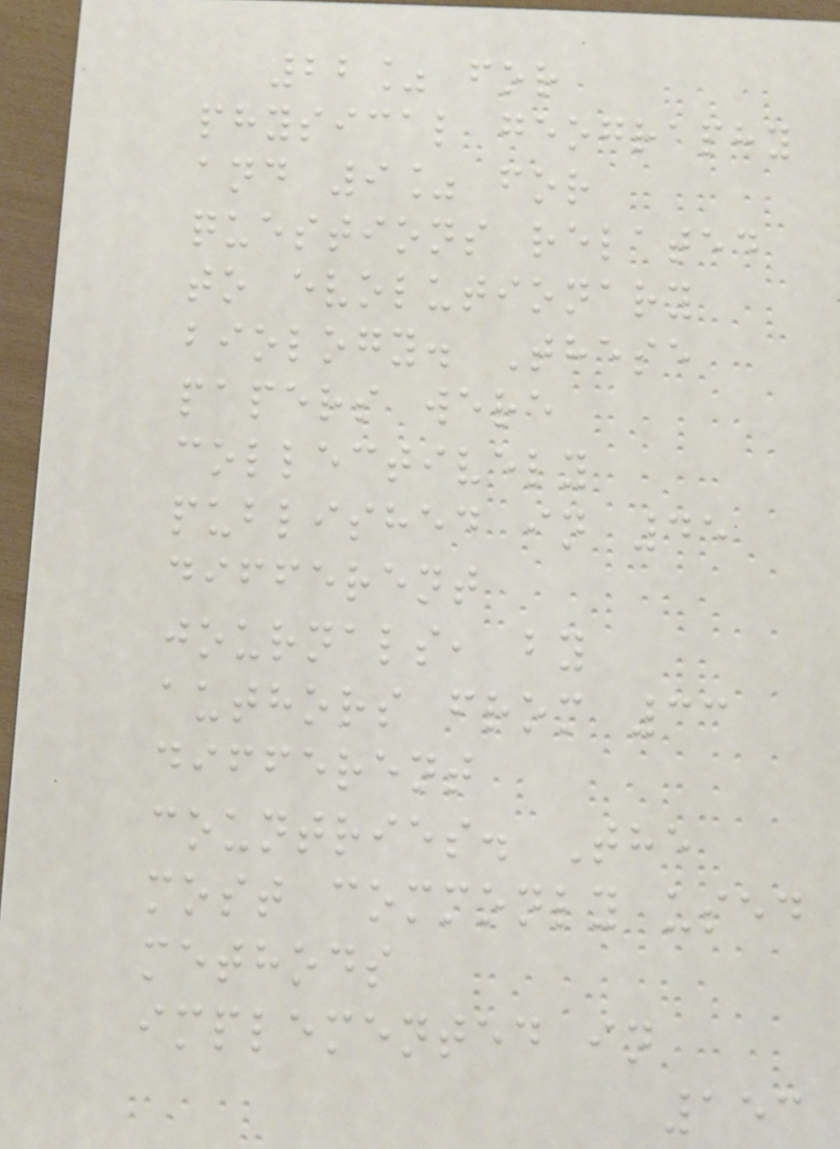22% for
physical geography
and 9% for
questions related
to evolutionary
biology. These
papers were
collectively
published in 45
different
journals, by
authors from 33
different
countries. The
most commonly used
methods
implemented in
153
